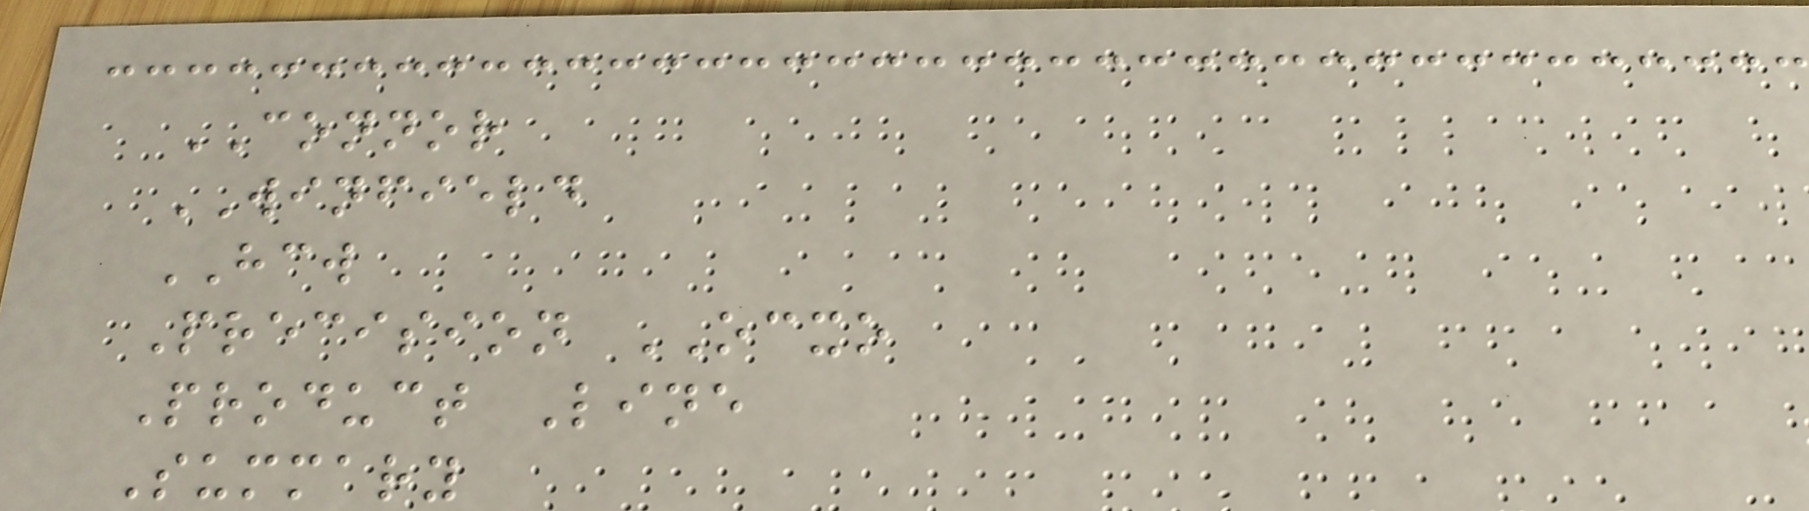CONNOR
WINFIELD
HCW
Precision OCXO
Product Line
Summary
